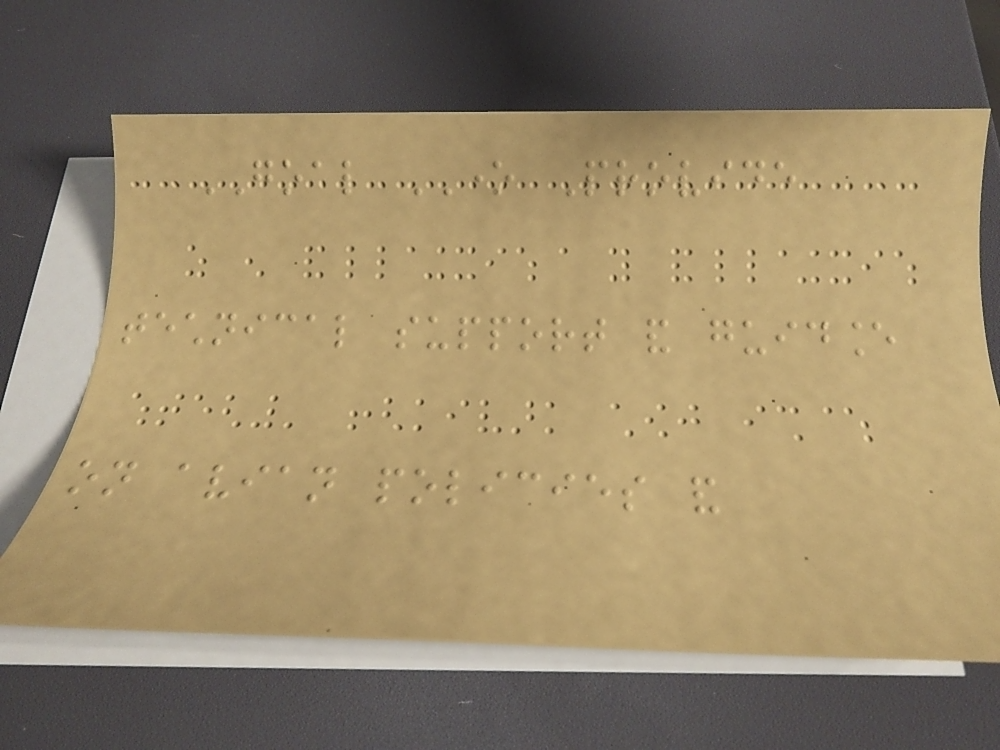GOAL ONE Provide
technical support and guidance
on avian policies and
